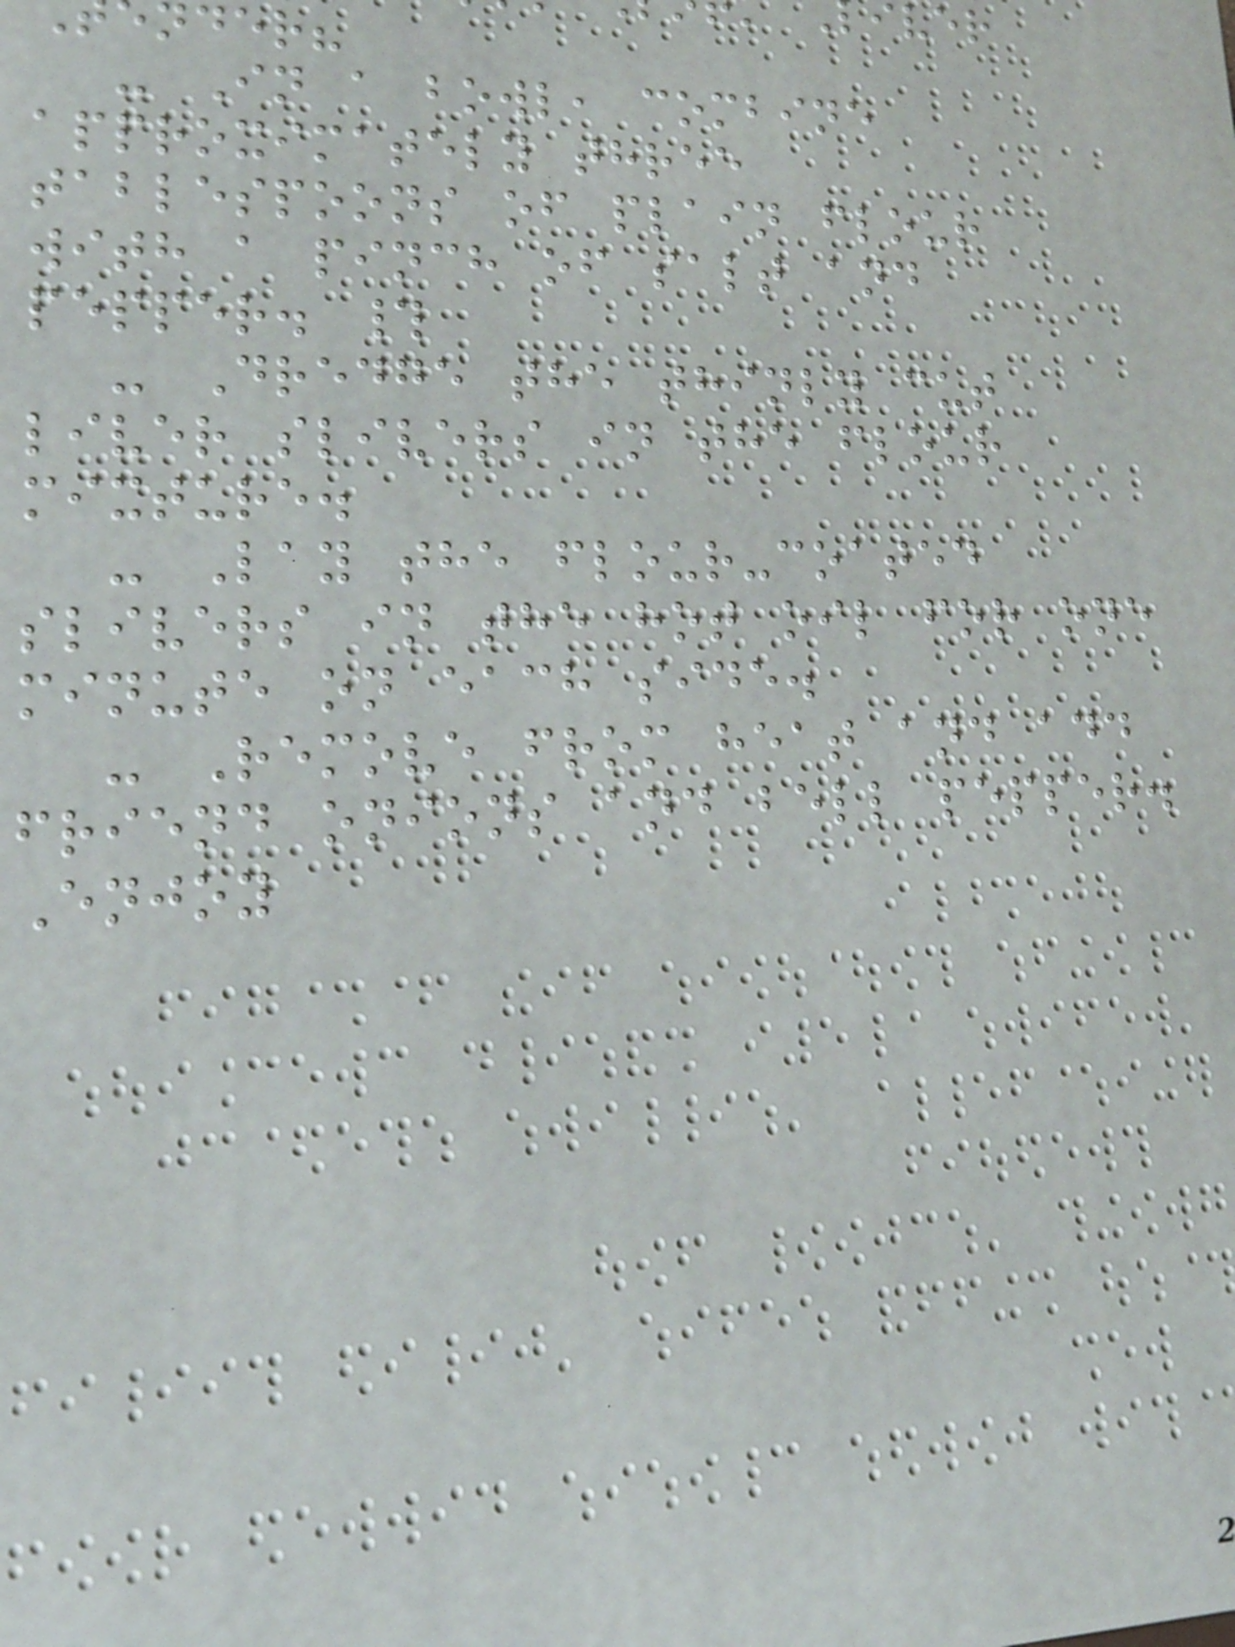der?
- In a bowl, combine
approximately three
tablespoons of plain flour
with a pinch of salt and
pepper. #
- Dredge the thinly cut
liver slivers in the flour
mixture.
- Lay the flour-coated
slivers in the hot oil for one
minute on each side.
- Remove from heat and add
friend onions and bell pepper.
Enjoy
